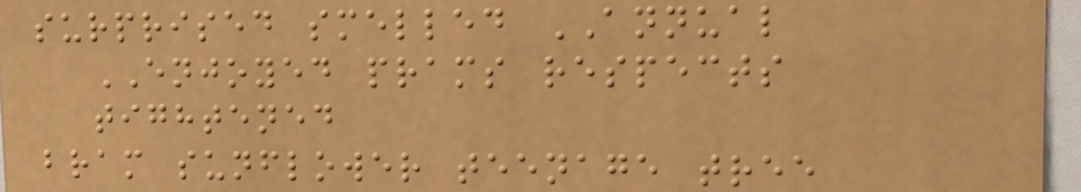surprised smelled ANNUAL
ENJOYED prams respects
tightened
bram sunflower teenage tree
